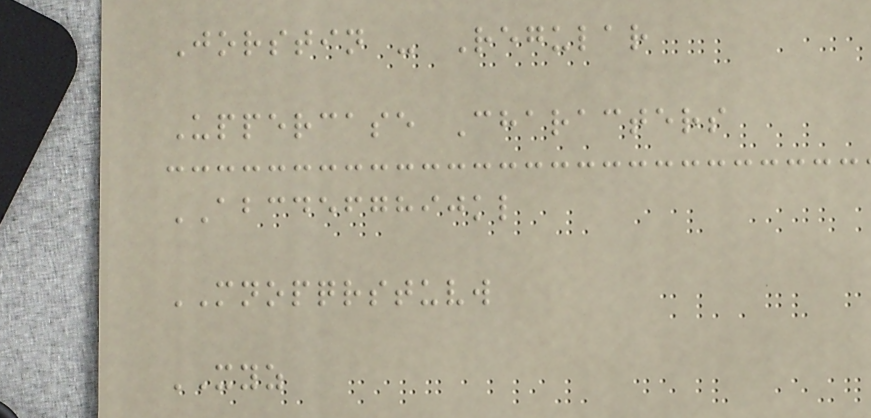Jorstin - Regular
Uppercase Characters
ABCDEFGHIJKL
MNOPQRSTUVW
XYZ
